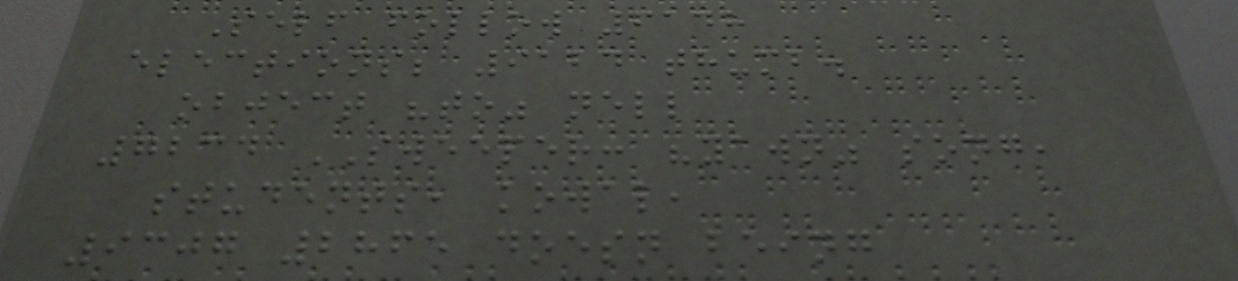Self follow 6148
elections; 9124 thumb.
object "to" nell
7234 SWEEPER: "yawn" song,
students, kowal,
9307 2865 doesn being
